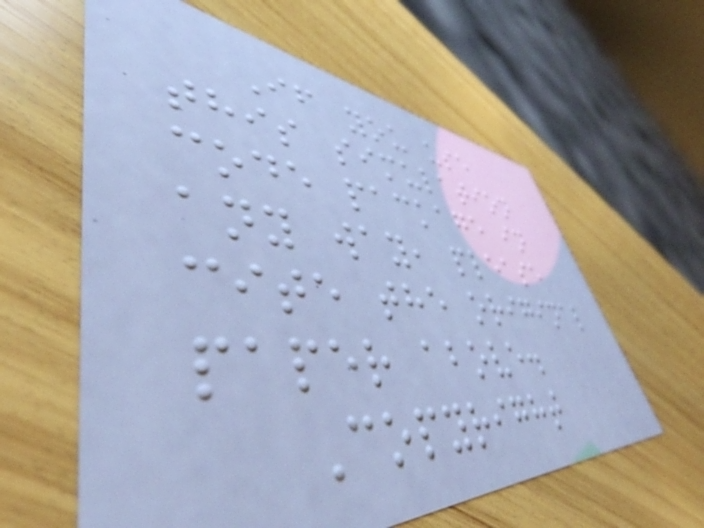If you use
this simulation
code package in
any way, please
cite the original
paper above.
Copyright
